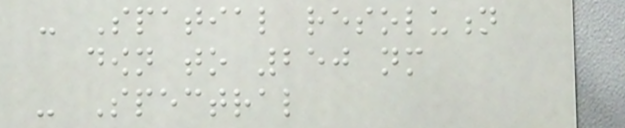- Spatial resolution
down to 250 nm
- Spectral
